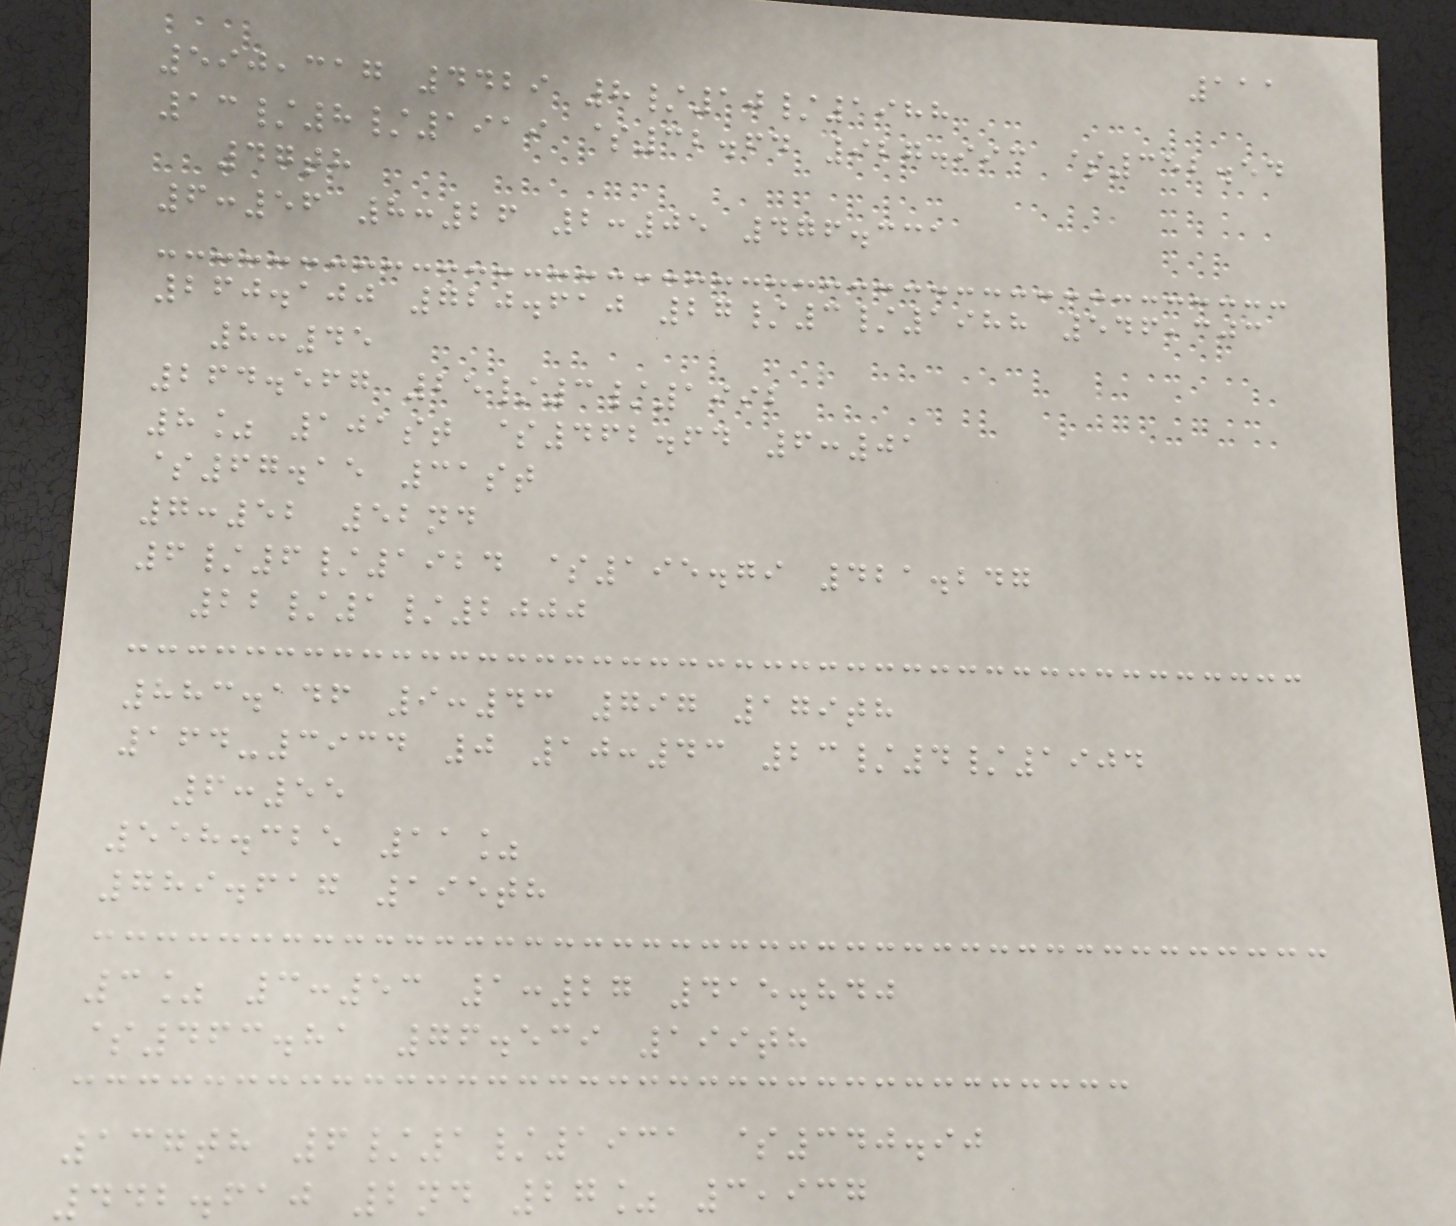111
590,317 4429 8/10/1988
13/8/1919 $32.64 927.993 $352.54
47th
6:56 8:26 2:05 476.331
260.100 720.610 27/3/1988 546,303
8:45
264.567 25/3/1992
8% 101st $462.64 6:01
$67.15 31st
7:52 52nd
6/6/1924 $195.79 421.247
22/1/2000
883.146 9:43 797 179th
164-3934 0 10:43 23/4/1904
6:55
558.325 11%
789.617 195th
3% 3:53 1:27 415.840
$463.81 76.539 199th
137th 6/1/1931 $340.90
442.610 2nd 27% 3,937
